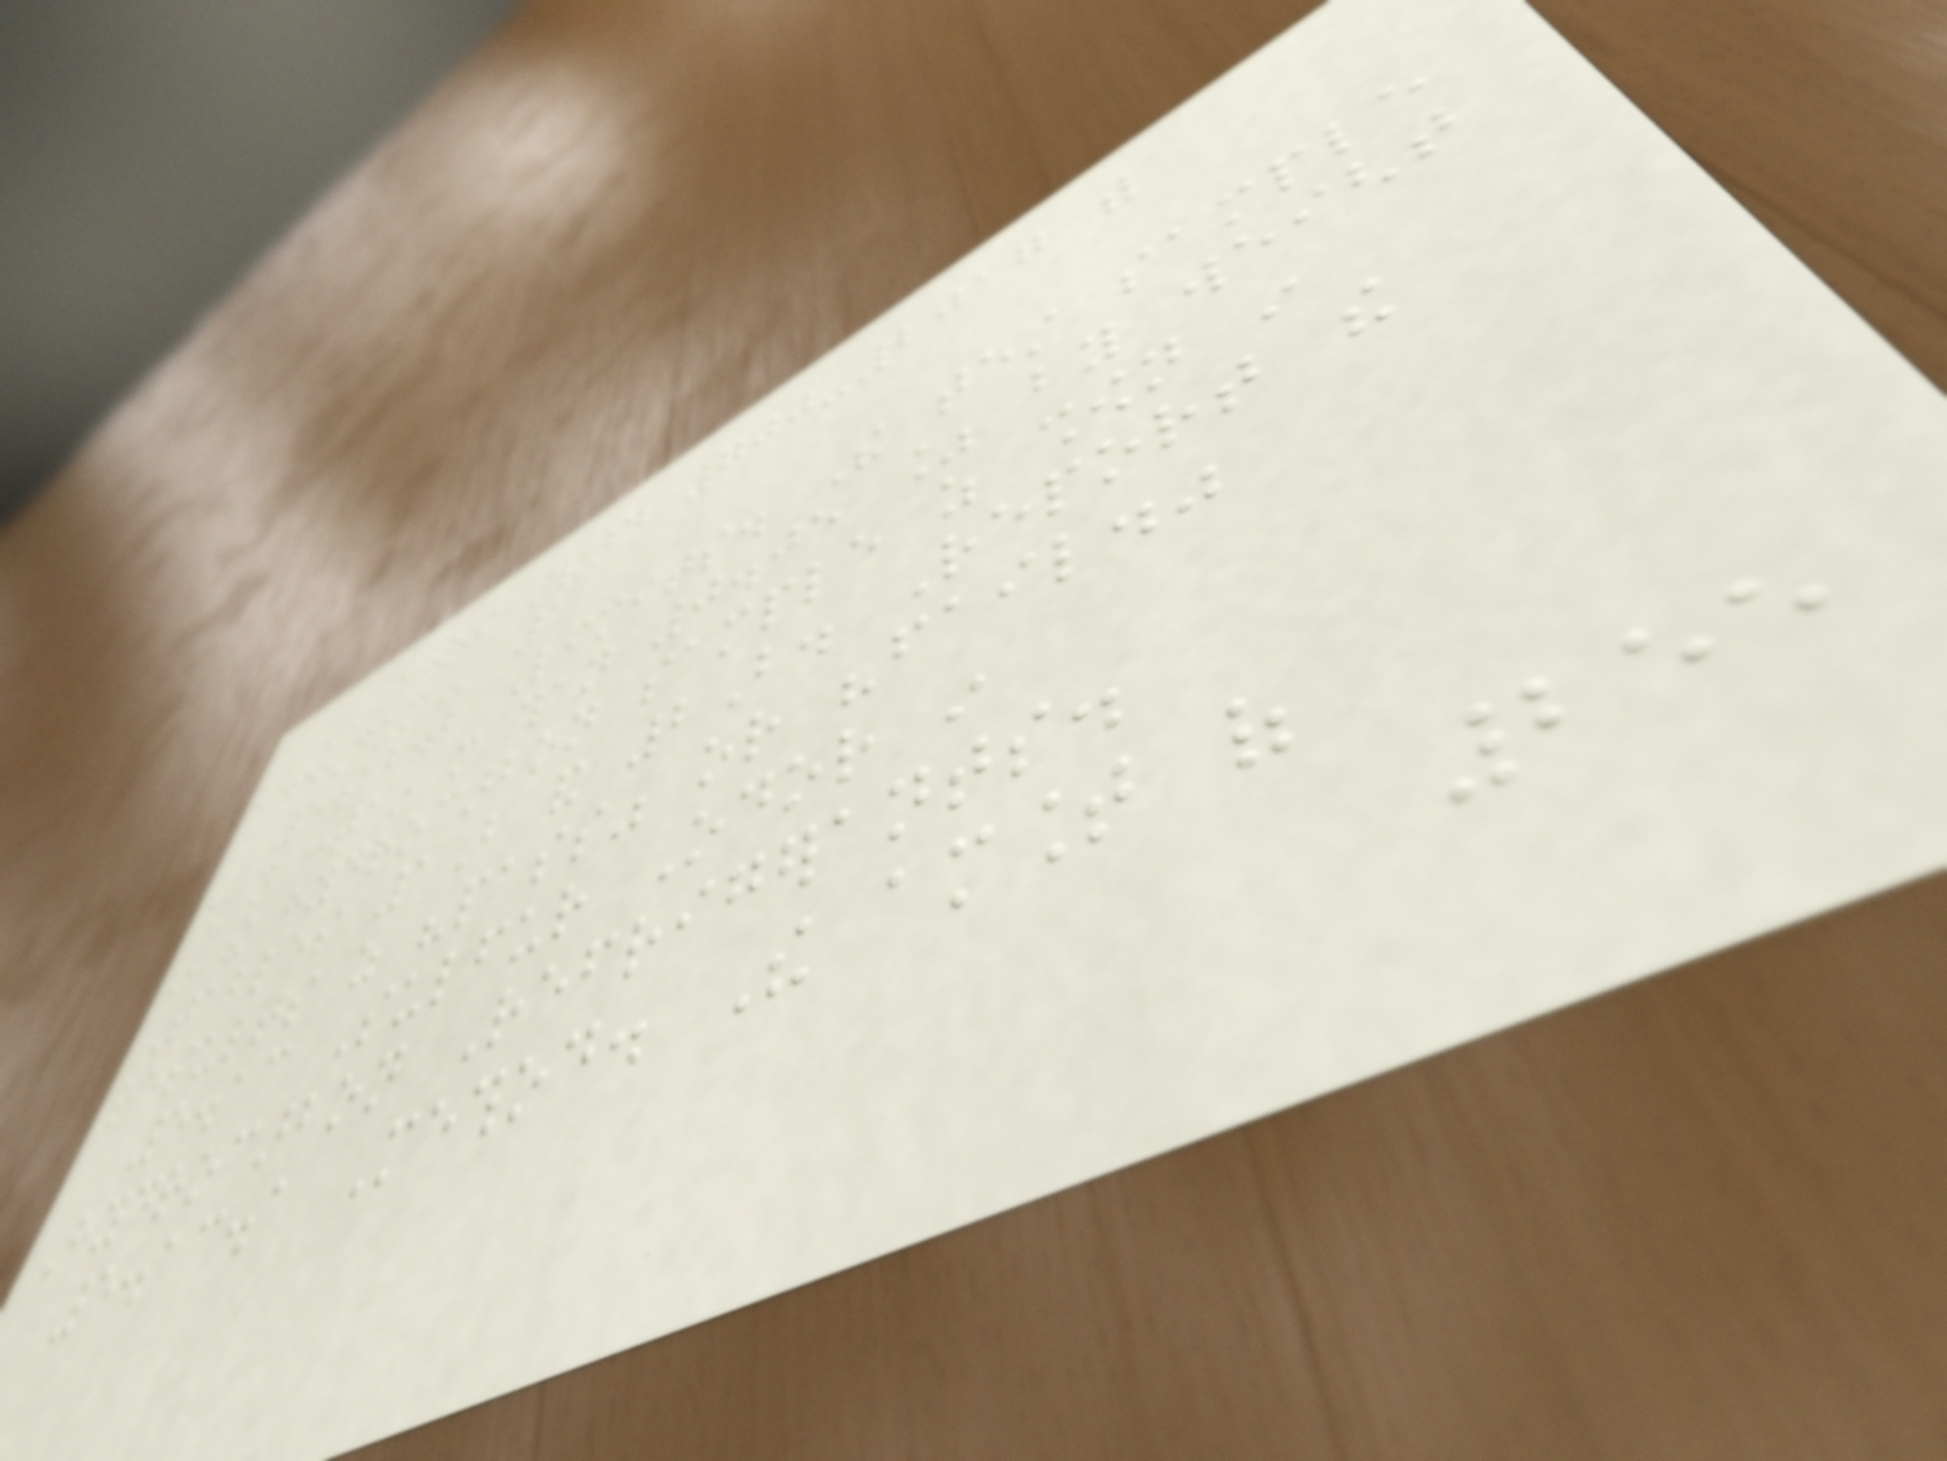AHRI STANDARD 700-2017 WITH
ADDENDUM 1
5.12.2 Limits. The test sample
shall not contain more than 0.05 % by weight
in the hydrocarbon sample as shown in
Tables 1B and 2B. Report the
results as "pass" or "fail."
5.13 Sulfur Odor in
Hydrocarbon Refrigerants.
5.13.1 Method. The amount of
255
